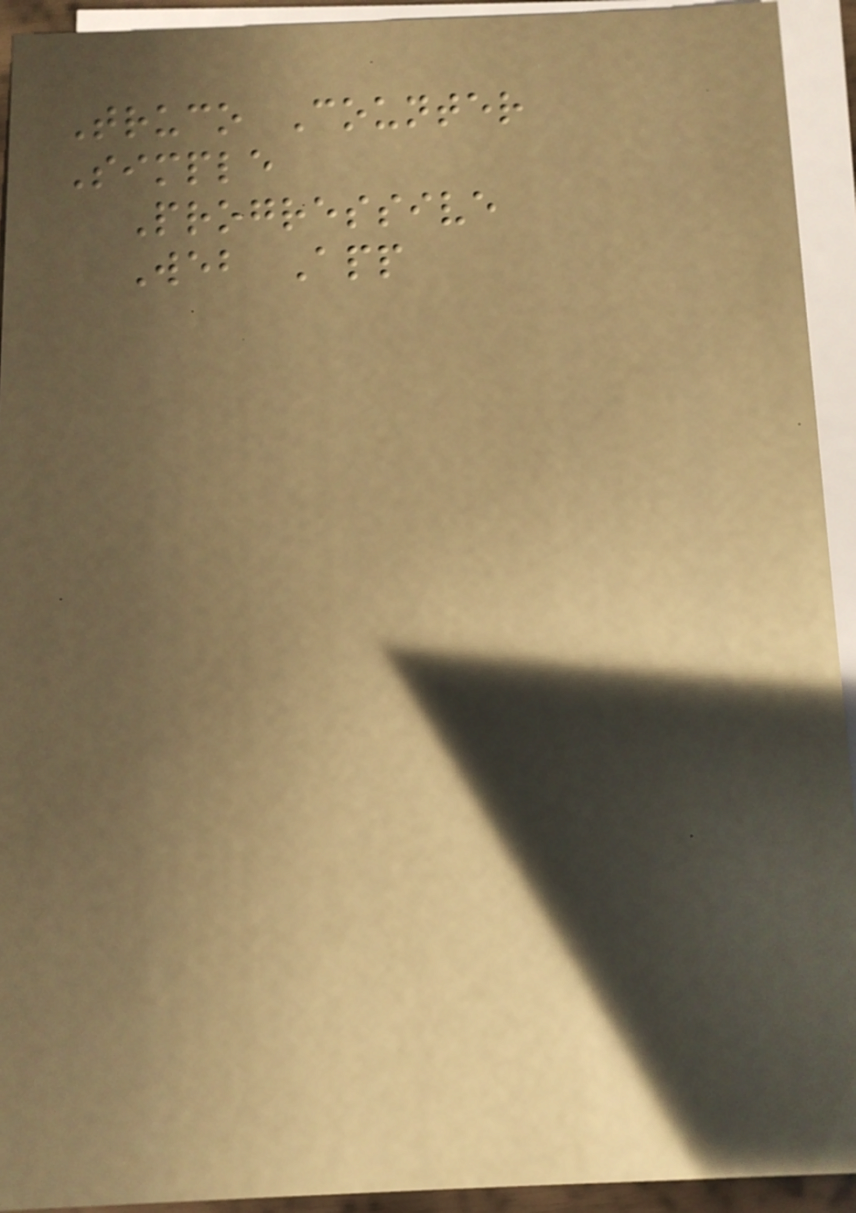Truco Counter
Simple
Progressive
Web App
